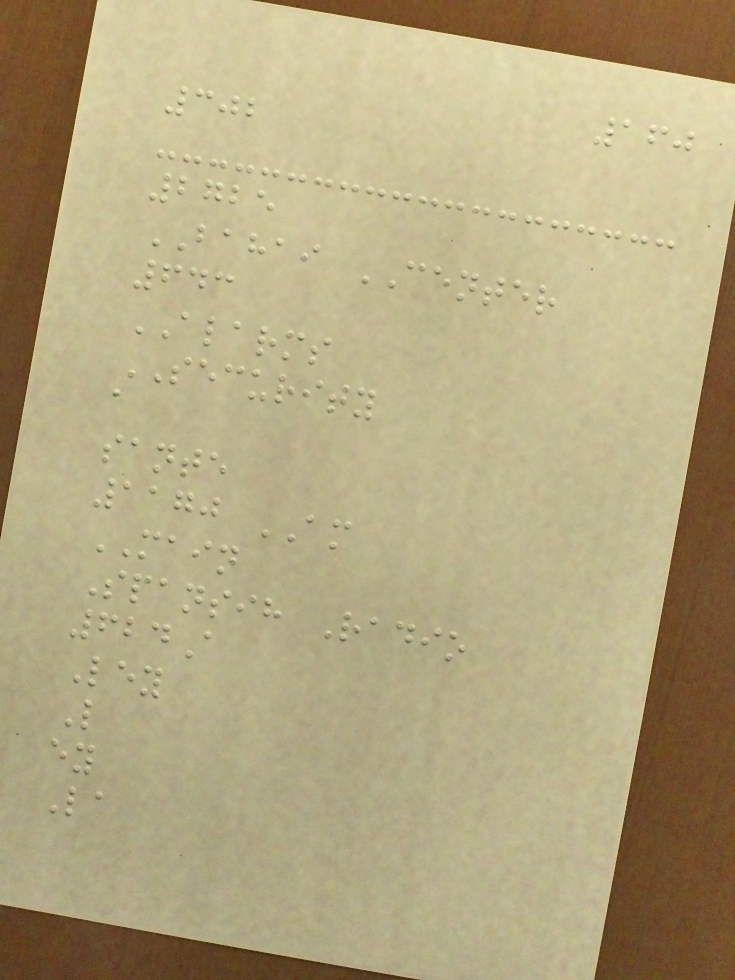160
302
2725
BAHAI CENTER
643
ALARMS
SECURITY
a
sante
1170 AM
MAIN
Spansih Radio
624A
Ley
L
ey
La
